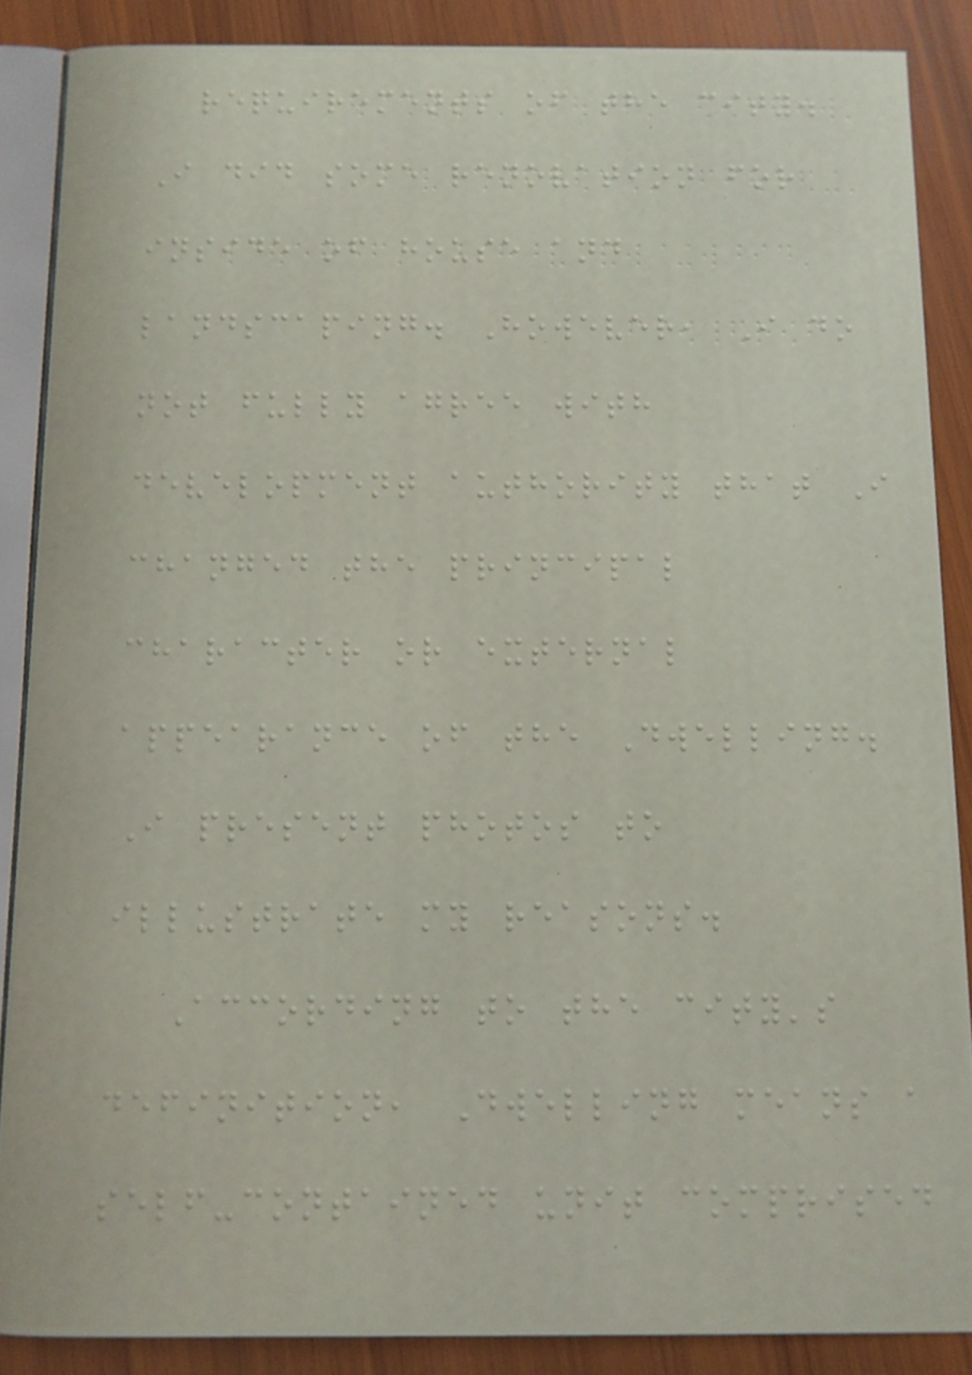requirements of the city.
I did some renovation for
inside of house and
landscaping. However, I do
not fully agree with
development authority that I
changed the principal
character or external
appearance of the Dwelling.
I present photos to
illustrate my reasons.
According to the city's
definition, Dwelling means a
self-contained unit comprised
